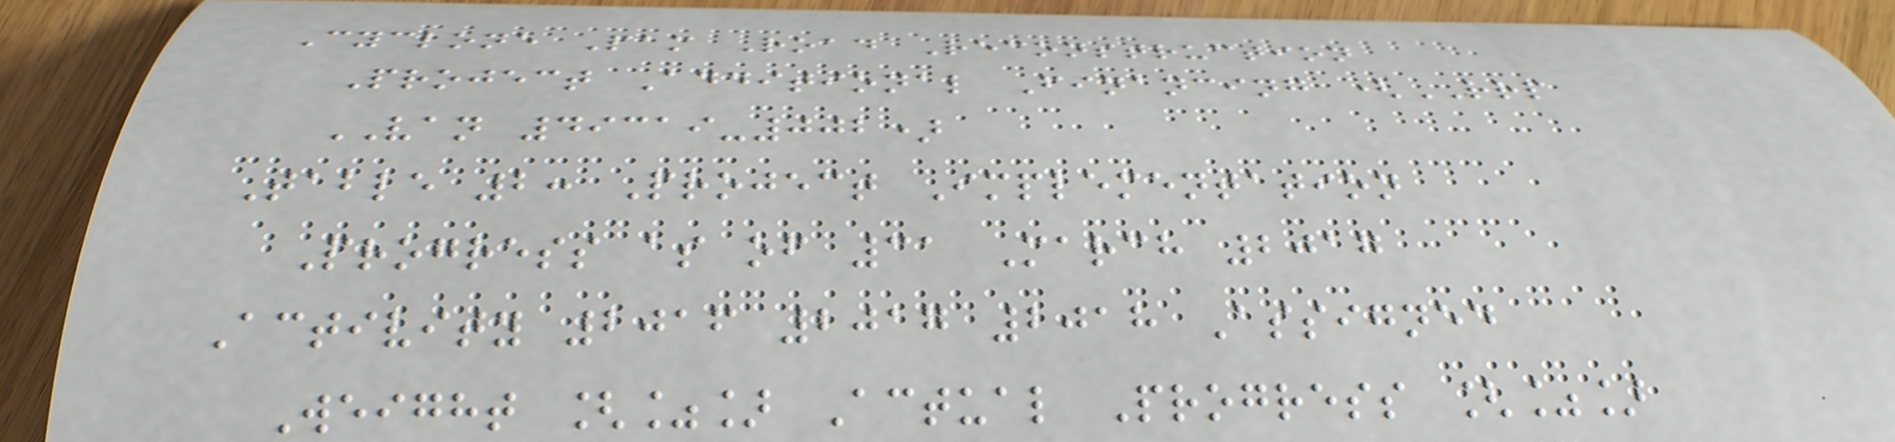Cyclone Pam Road Reconstruction
Project Additional Financing (RRP
VAN 49319-002)
Table 2: Project Implementation
Progress as of 31 March 2017
Activity 2016 2017 2018 Assigned
Weight [%] Actual Progress [%]
